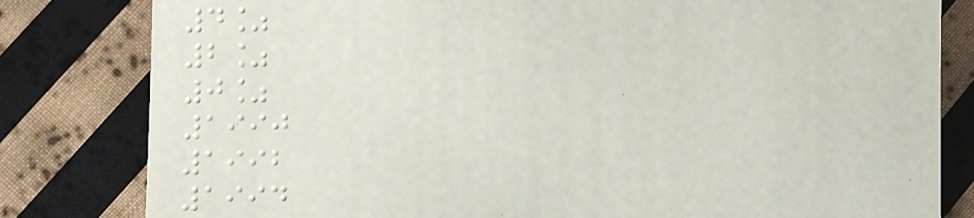4%
2%
0%
1990
1992
1994
